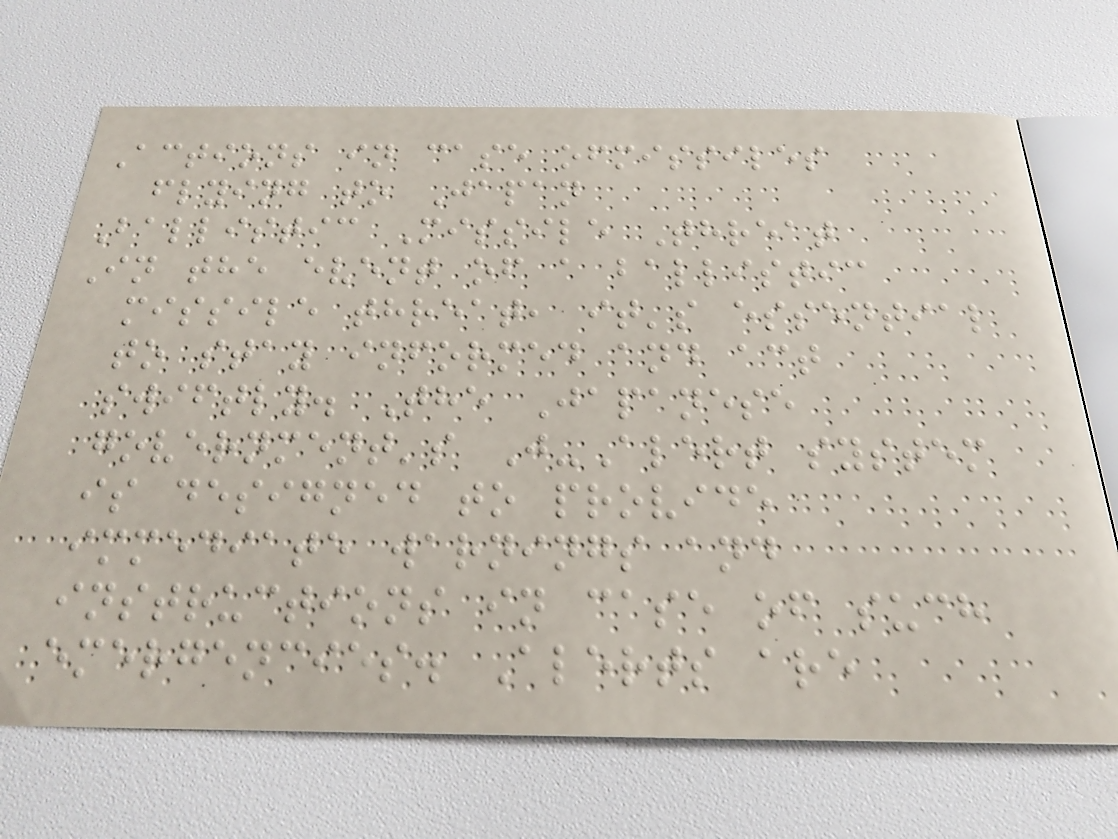Actions in case ofmissiles
flying to Japan
Ballistic Missile Threat
In the event of a ballistic
missile threat, it's essential
to stay informed and act
swiftly. The Japanese
government's J-Alert system
is designed to provide
immediate warnings and
instructions in case of such
emergencies. Alerts are
